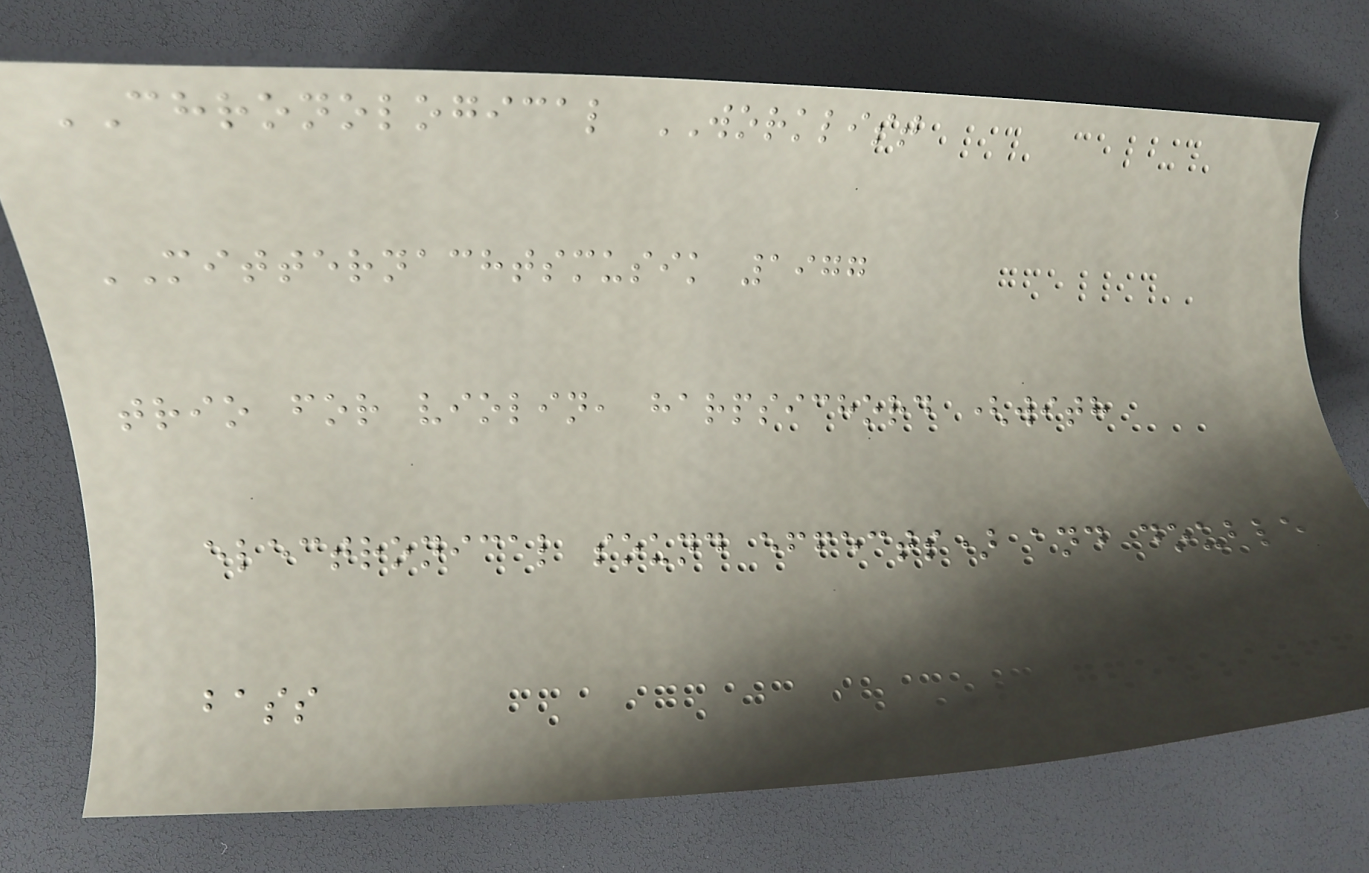CHRONOLOGICAL WORKLIST
MITTERNACHTSMUSIK 1977
trio for violin, harpsichord (with
electronical sound effects) and double
bass
